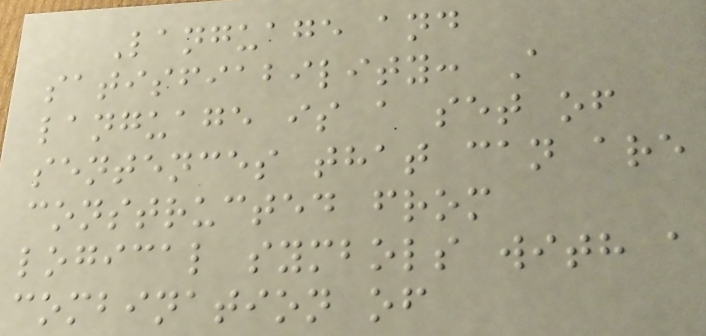Language and
satisfiability: A
language is a set of
sentences that can are
constructed from
logical symbols with a
combination of
